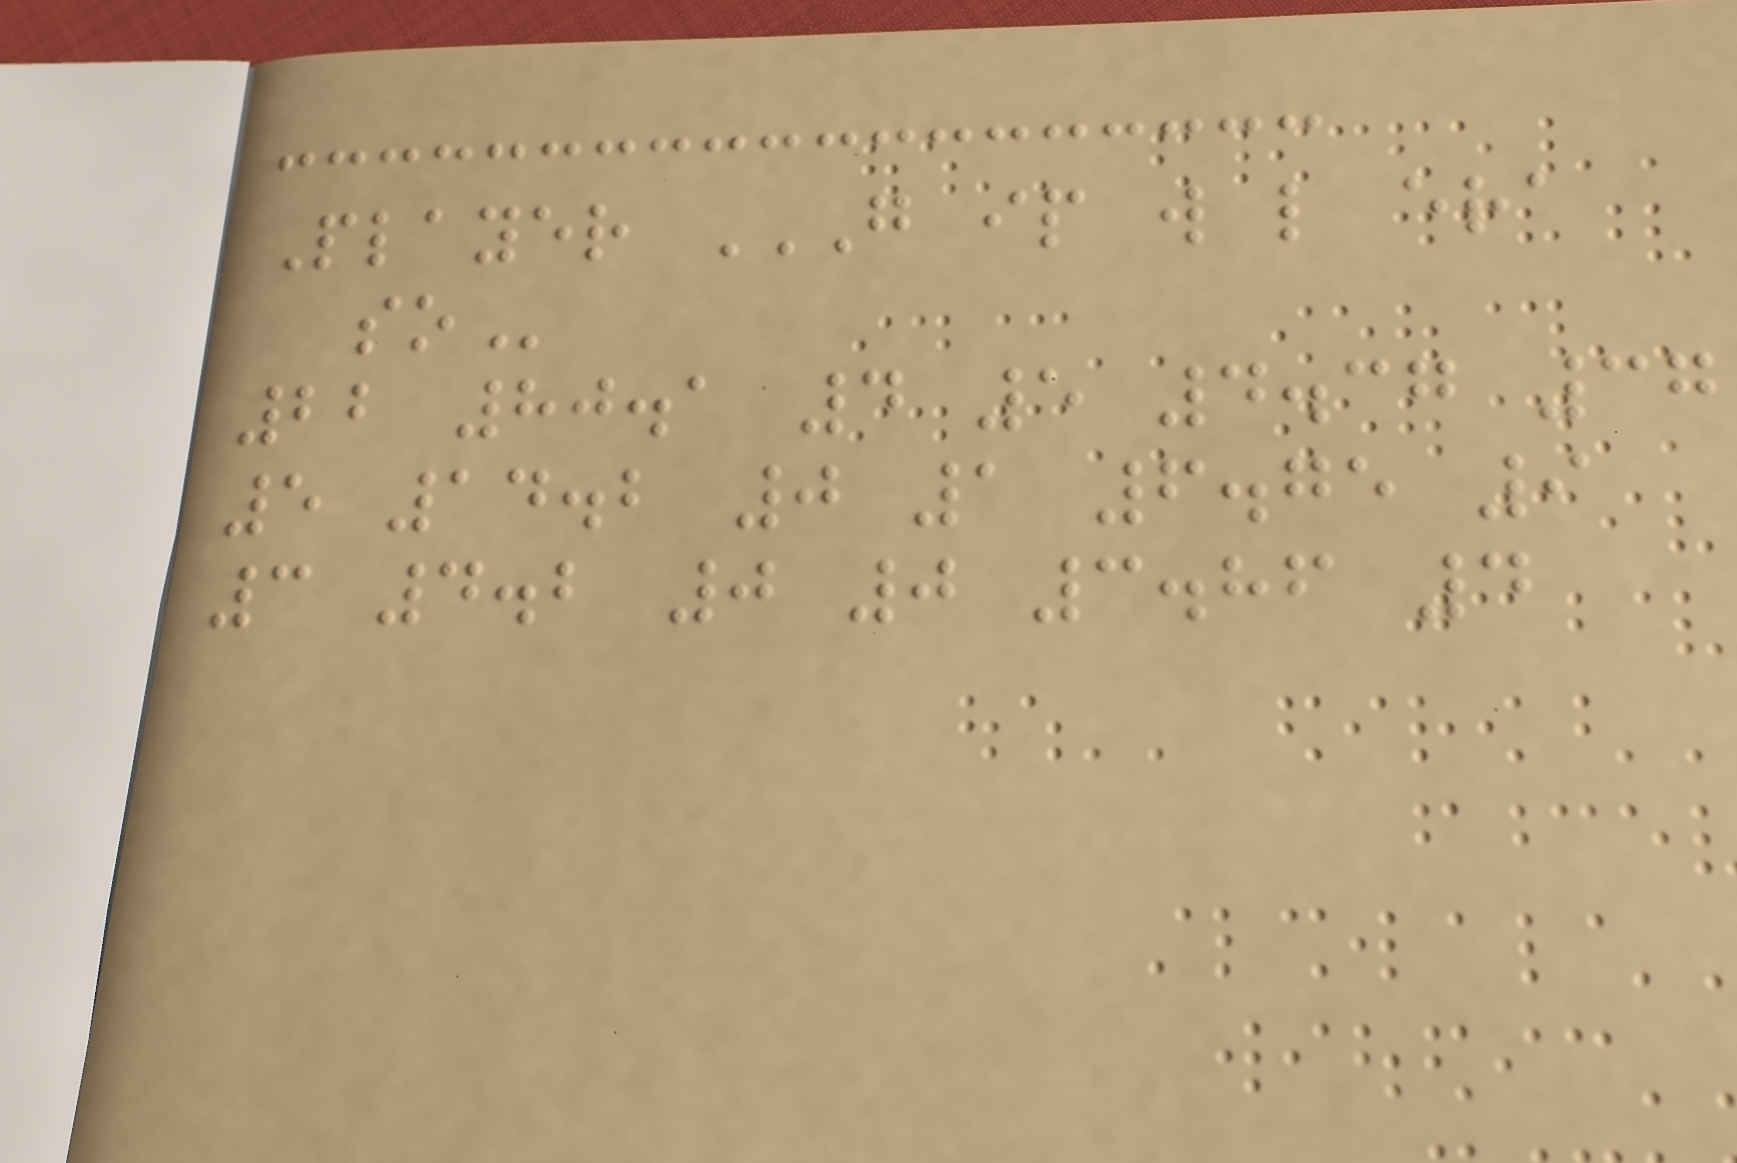Player G IP W L ERA
SO
22 80.1 4 5 4.37 37
5 14.2 0 1 6.75 9
3 4.2 0 0 3.86 4
